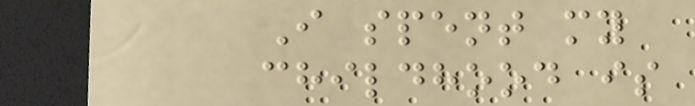I spent my
childhood is
